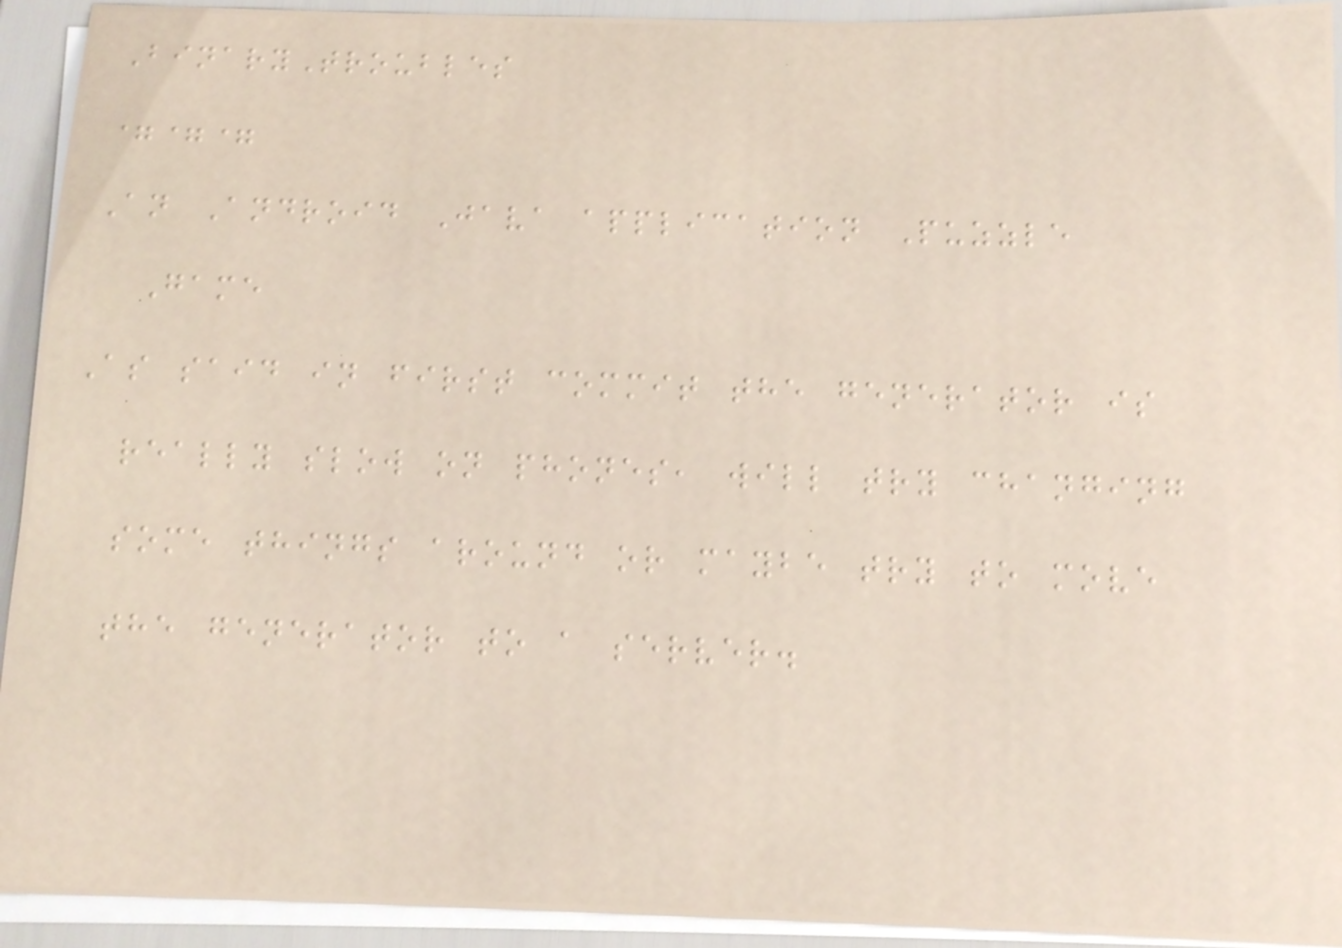BinaryTroubles
===
An Android Java application Puzzle
Game
As said in first commit the generator is
really slow on phones, will try changing
some things around or maybe try to move
the generator to a server.
